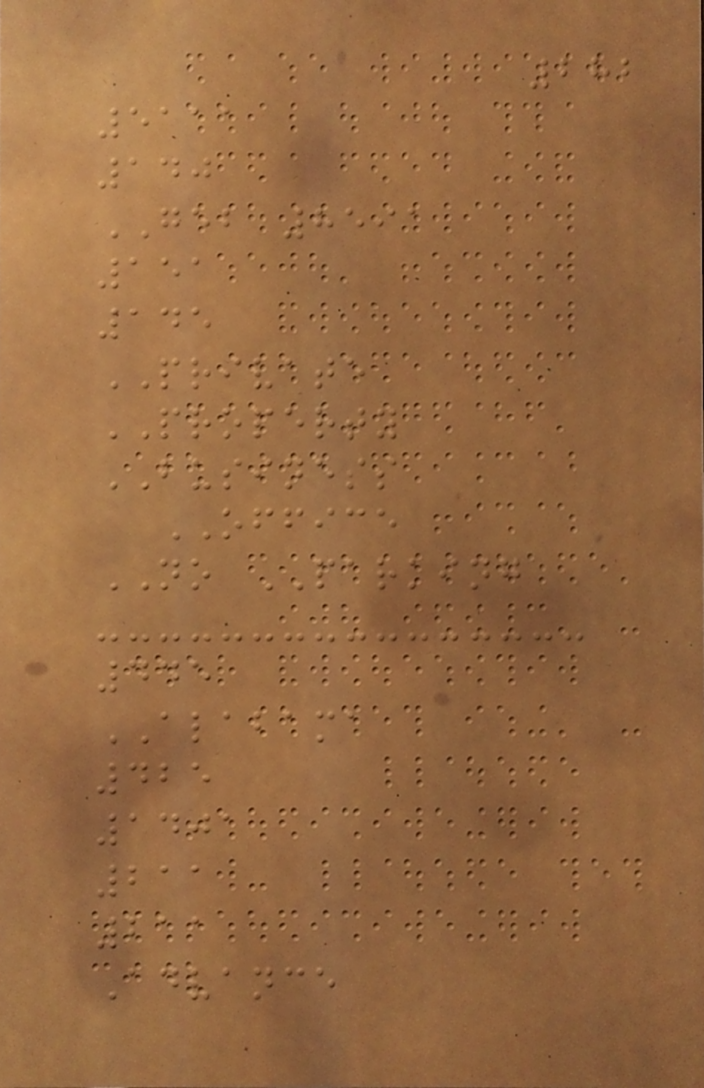282
5111
140
GEB 8591
151
145
PRIVATE
PROPERTY
BUSINESS
OFFICE
NO PARKING
445
ALABAMA
425
1401
211
211
Advance
